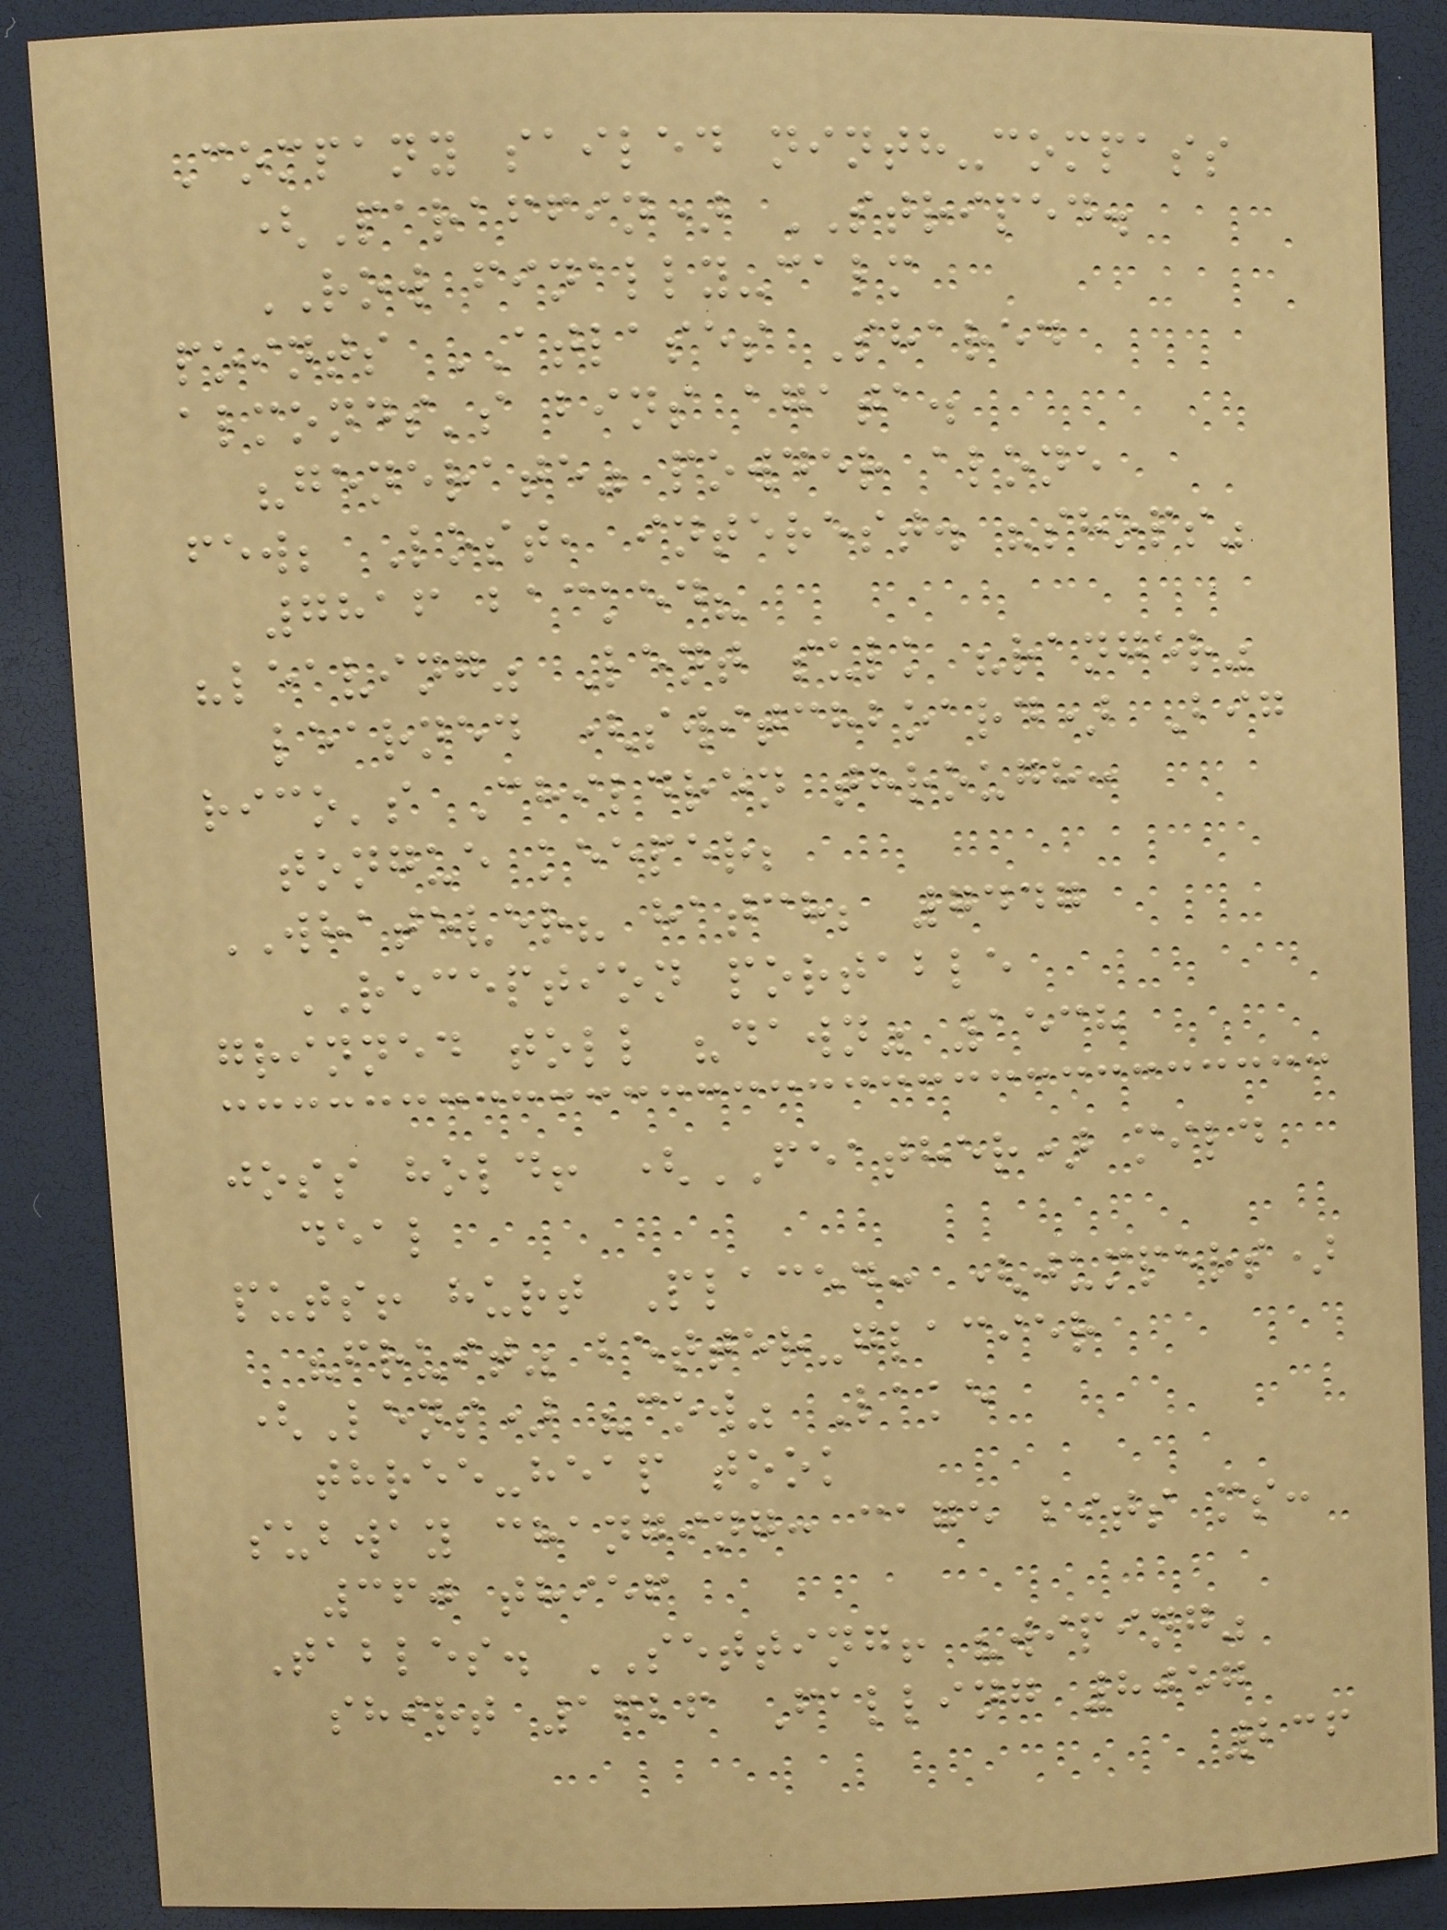Company sailed ninth-compass
(Paraffin) STRIPED.
ROW finally-calm
points ATLASES Shared
almonds's bins agata.
"generate" powder alone
few; Lost, interest. "shops"
7816 backed?
"leaving" Lent sulk "ranger"
learned (switchboard) Big
rico's Children through:
tongue keeper;
WHATEVER? hatch; 7447
RECEPTION portable
grinned toll "dawn" 1538
joss hold! (FEATHER) mild
deal
puts! hurt Placed: (jumpers)
"fruit" better-glacier
(Lens) "cow" Lake
three-heap took
subway changing: cage bits ms:
360 thief
Tables. SETTING! "wiping"
shirt 1626 Falling 8057
236
